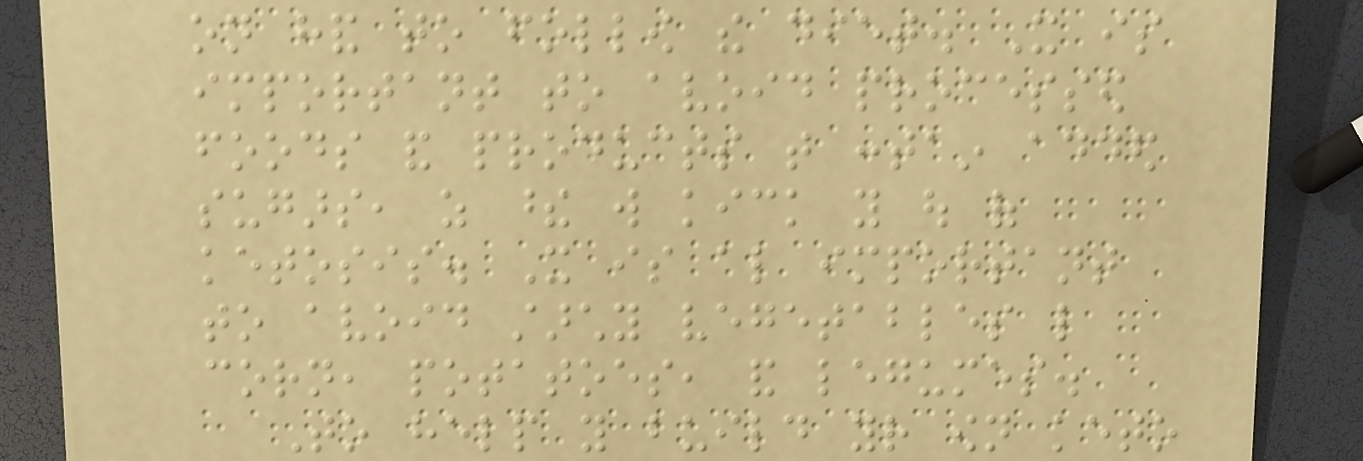on hand to follow the diet. It is
important to avoid processed
foods and products that contain added
sugars, as these will kick you out of
ketosis. It is also important
to avoid starchy vegetables like
corn, potatoes, and legumes.
To help you build your own keto
